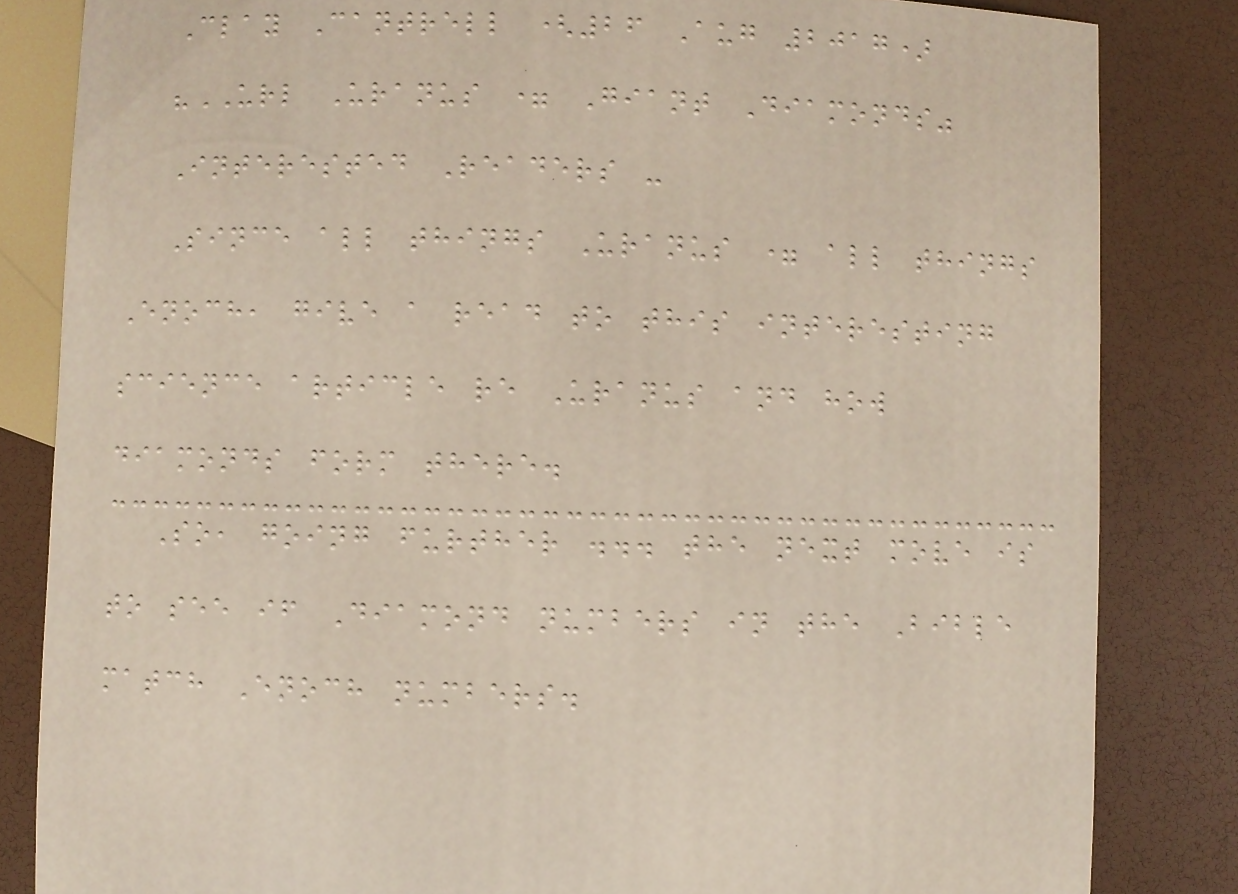Clay Cantrell (26 Aug 2017)
"URL Uranus = Giant Diamonds"
Interested Readers -
Since all things Uranus = all things
Enoch, give a read to this interesting
science article re Uranus and how
diamonds form there.
So, going further ... the next move is
to see if Diamond numbers in the Bible
match Enoch numbers.
